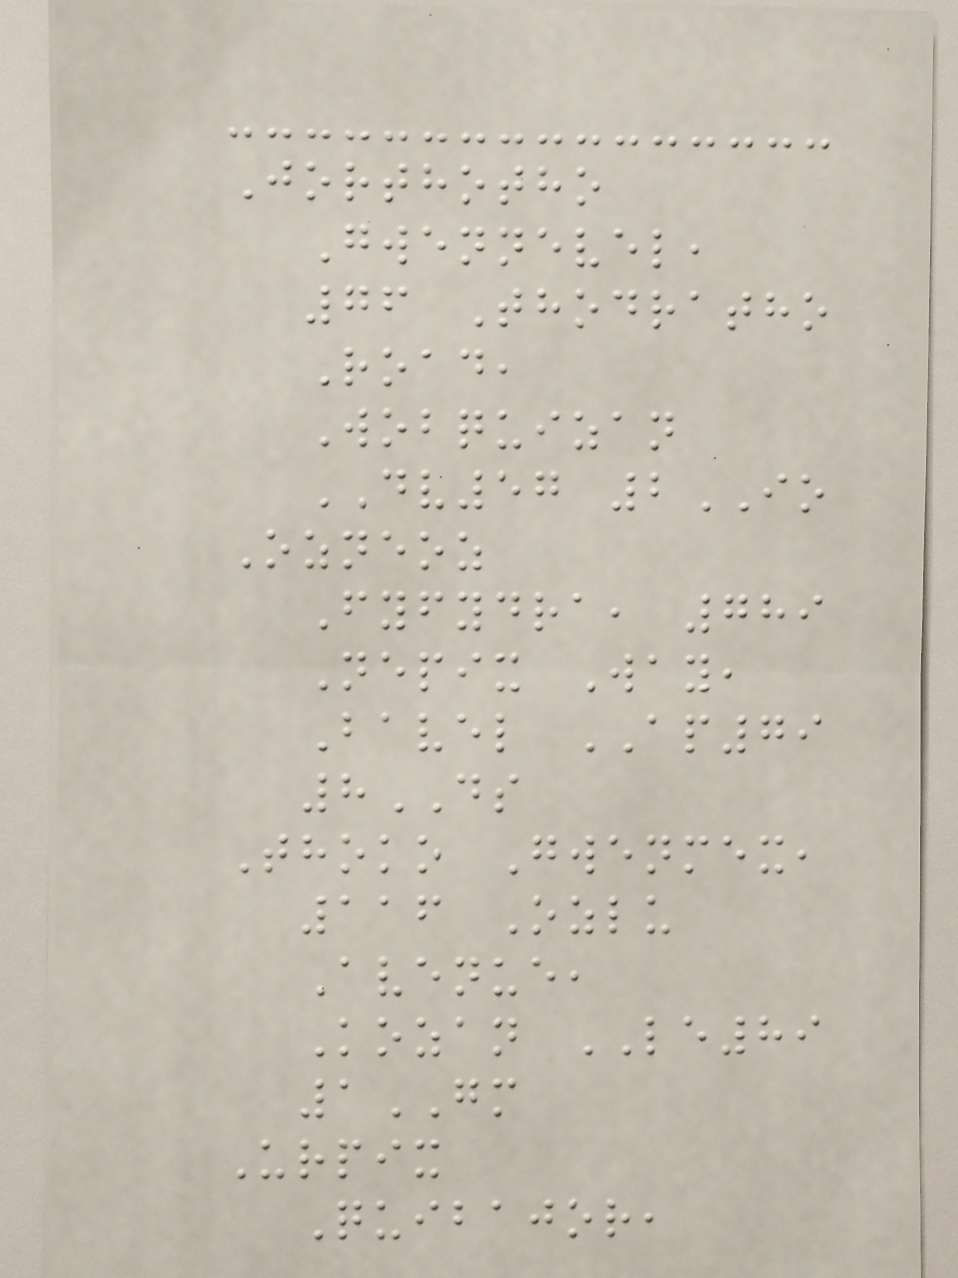Jorthotho
Gwennevel,
76 Thodratho
Road,
Wobquizan
DV57 2IO
Ozneoz
Fyfydra, 789
Nepix Way,
Bavel AP79
8DS
Thoko Gwenmex,
116 Ozlu
Avenue,
Kozan LE89
1GM
Urpix
Quibajor,
